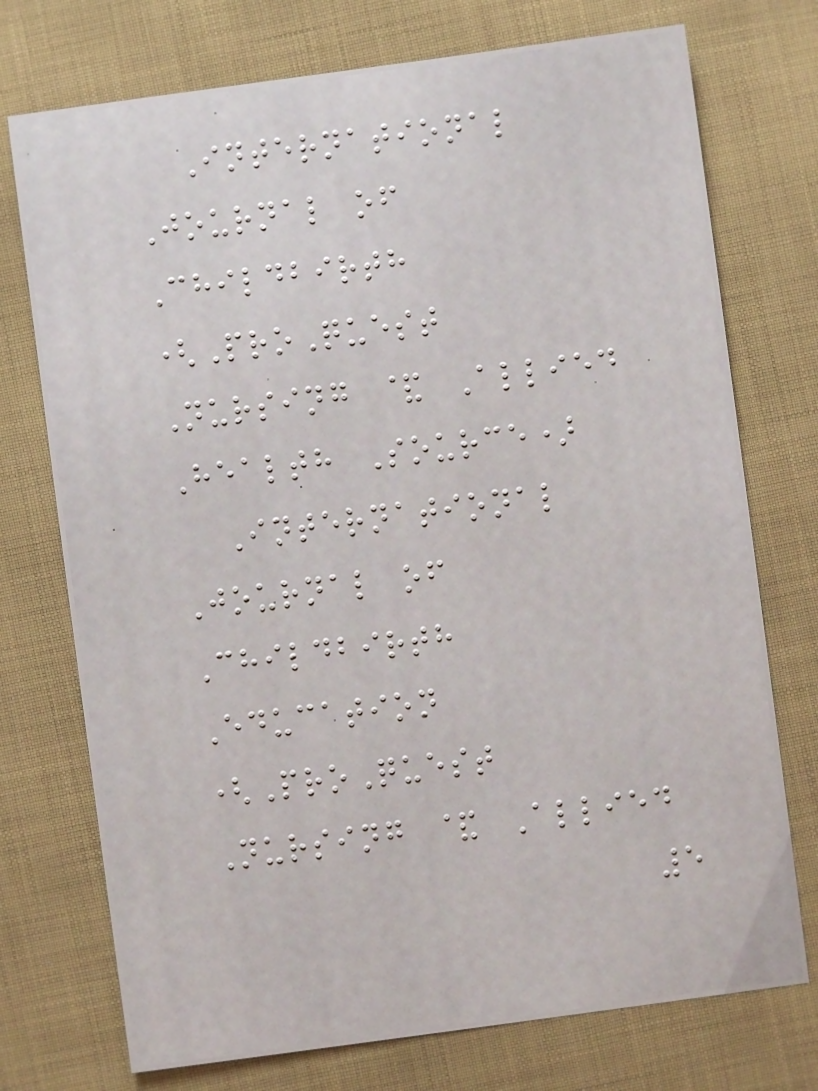International
Journal of
Childbirth
(ProQuest
Nursing & Allied
Health Source)
International
Journal of
Childbirth
Education
(ProQuest
Nursing & Allied
5
